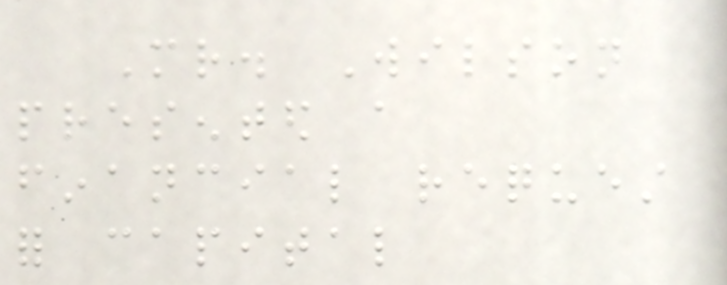Mr. Wilson
presented a
financial request
for capital
